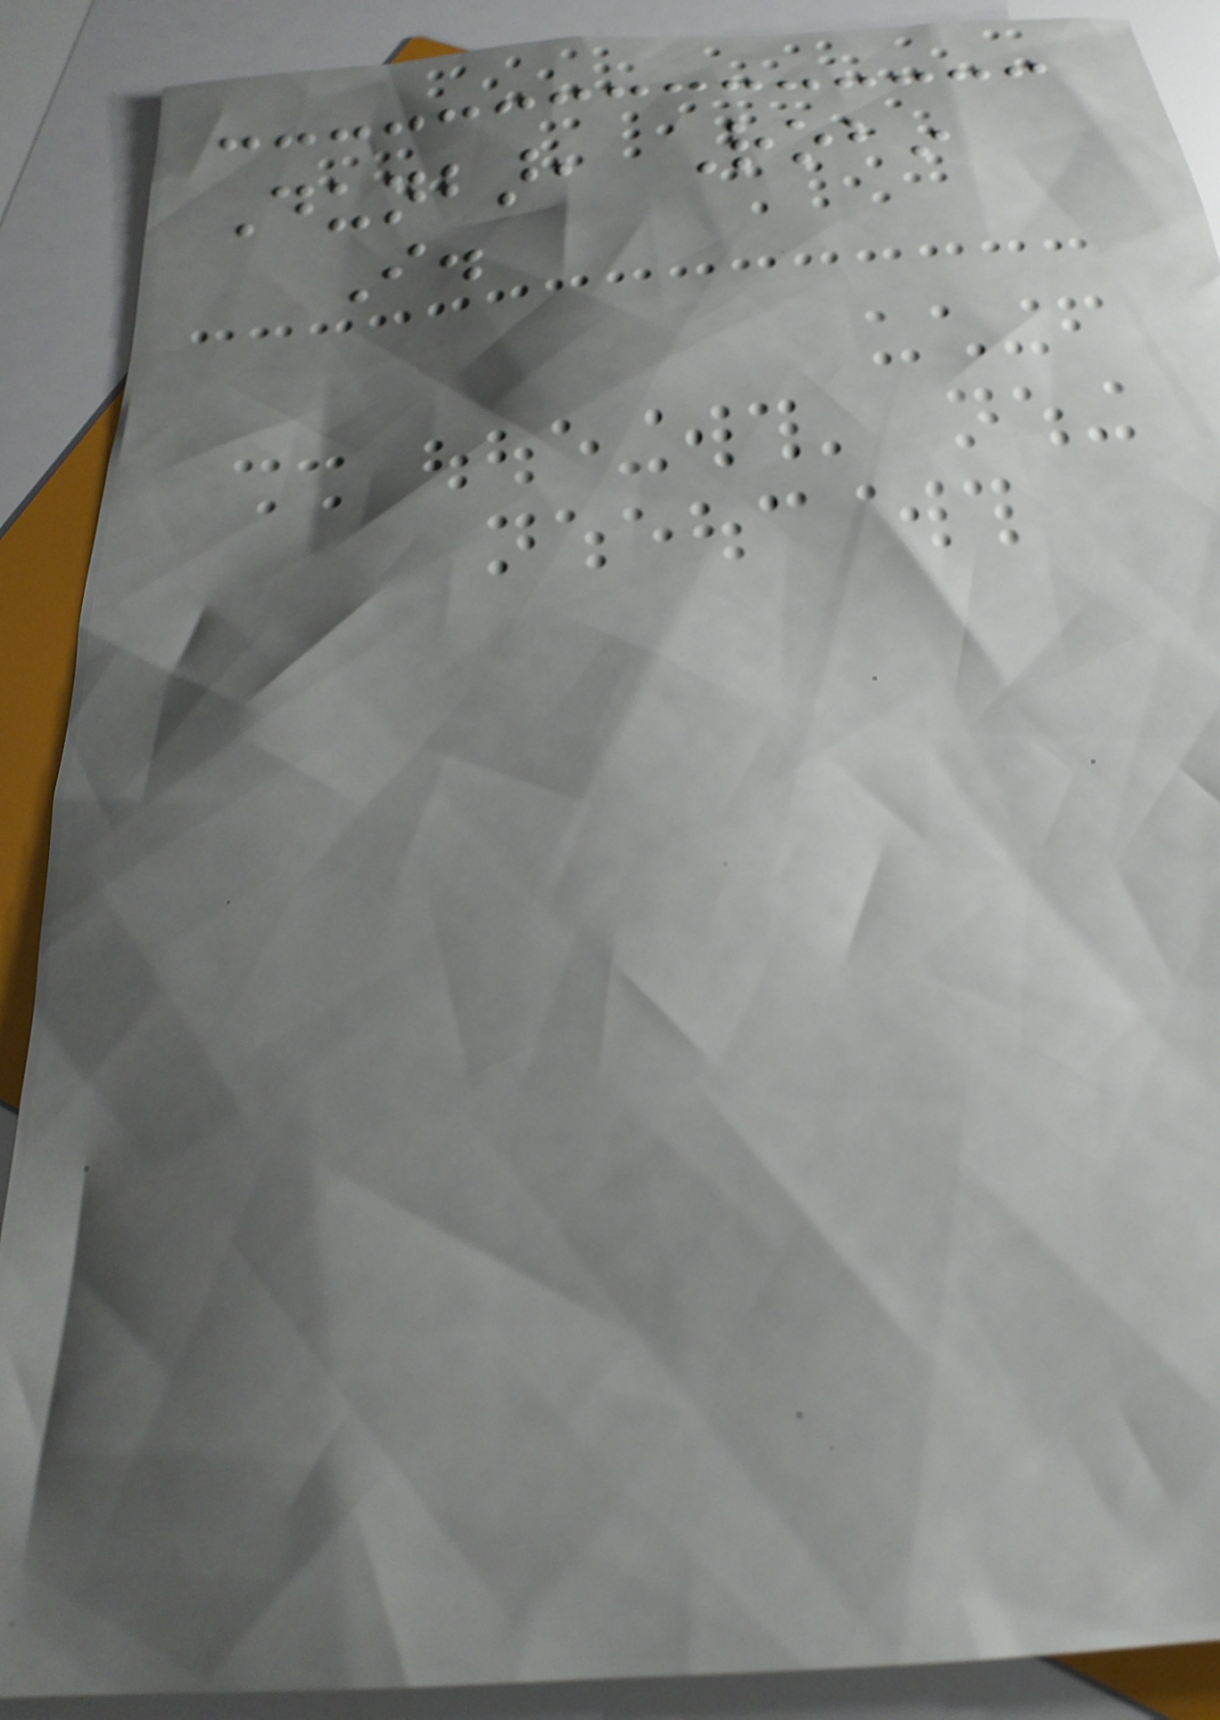Dunbar, Robin
I.
